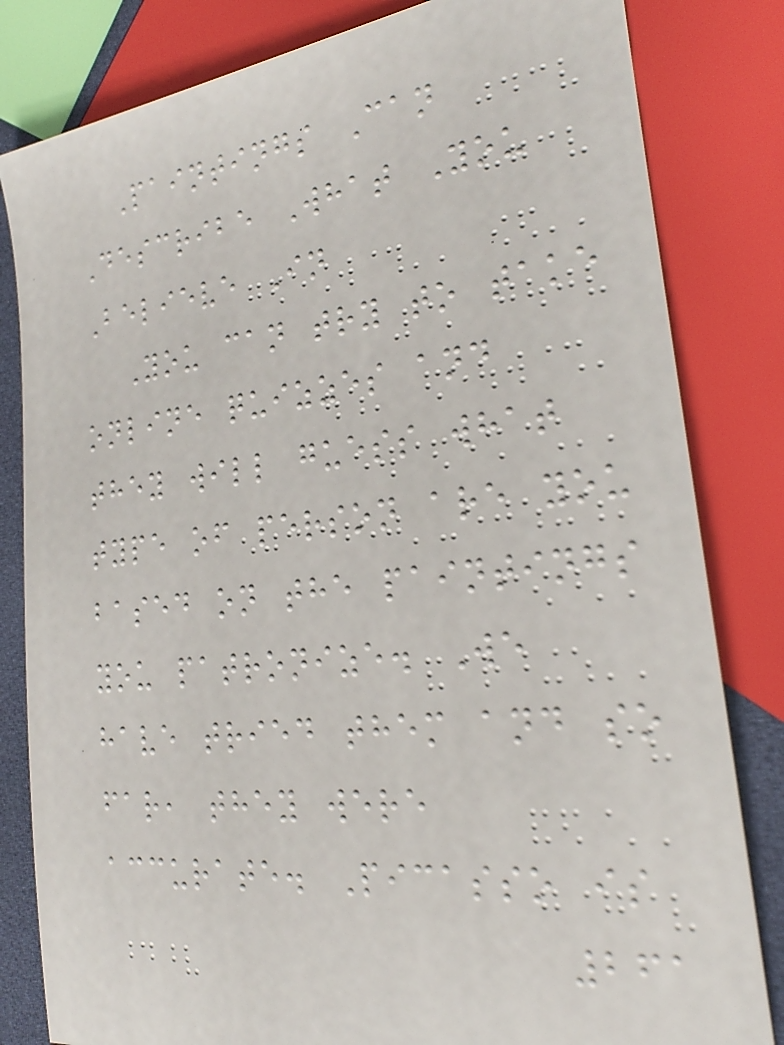Paintings Can
Describe What You
Believe In
You can try to take
online quizzes and
they will guess what
type of person are you
based on the paintings
you patronize. We
have tried them and so
far, they were
accurate. Picasso is
261
